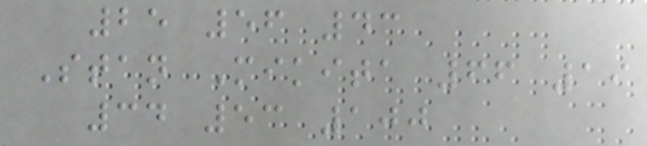25 56 43
Stan Mikita 66 19
34 53 100
